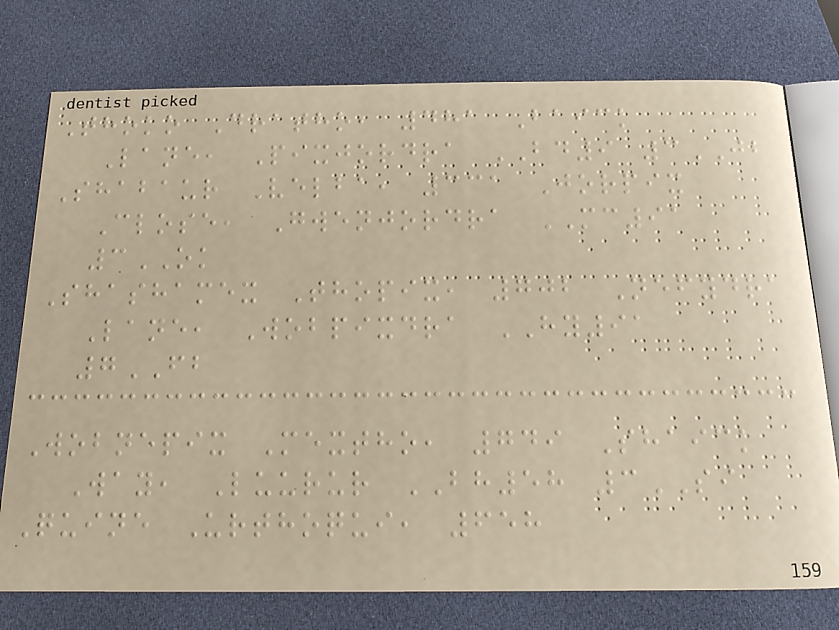Thoko Dratho, 481 Baick
Lane, Pixjordra BD9 3JB
Shabaur Velba, 331 Jorpix
Close, Gwenjordra MC91
3OK
Shashamex Thopix, 702 Nefydra
Lane, Wobpixdra HY91
7FB
Wobnepix Mextho, 749 Shaick
Way, Luurur BH58 3SI
Quine Urthoqui, 658
